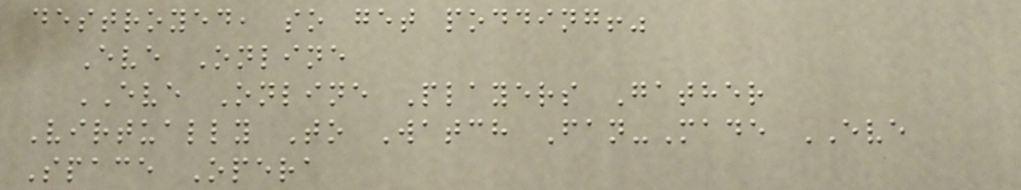destroyed, so get podding!"
Eve Online
EVE Online Players Gather
Virtually To Watch Fan-Made EVE
Space Opera
